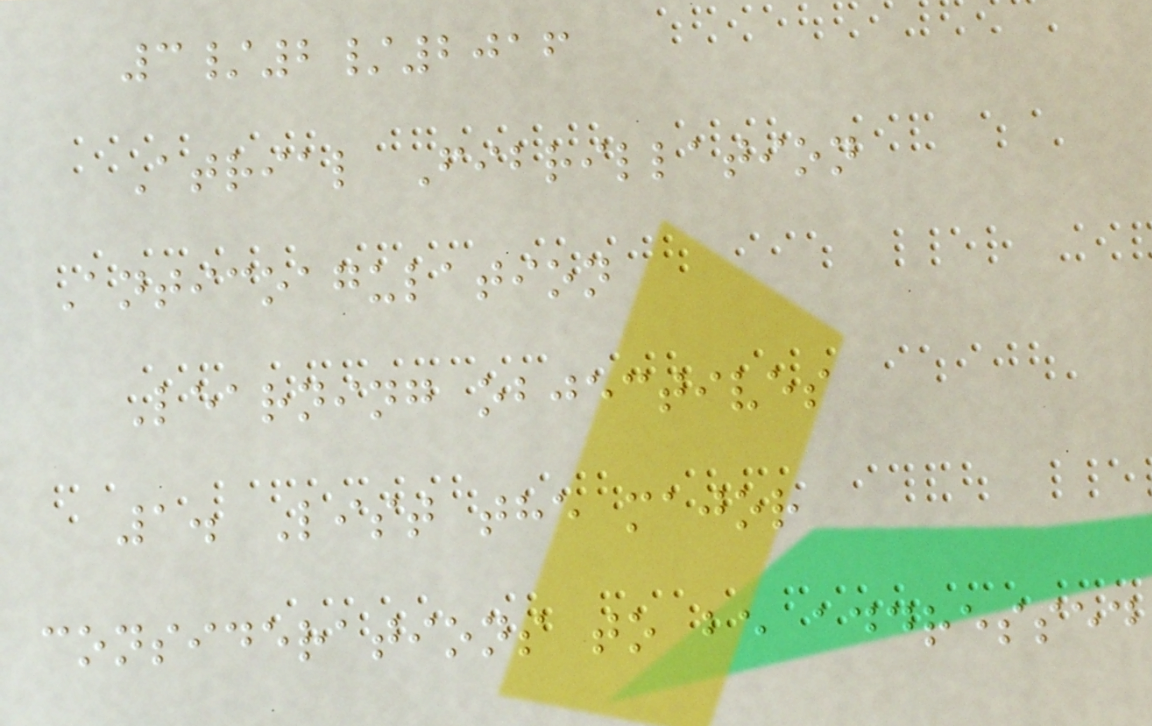3/2/2016
Atrial Fibrillation
Anticoagulation
Learning objectives
1. List the major
considerations to be addressed
